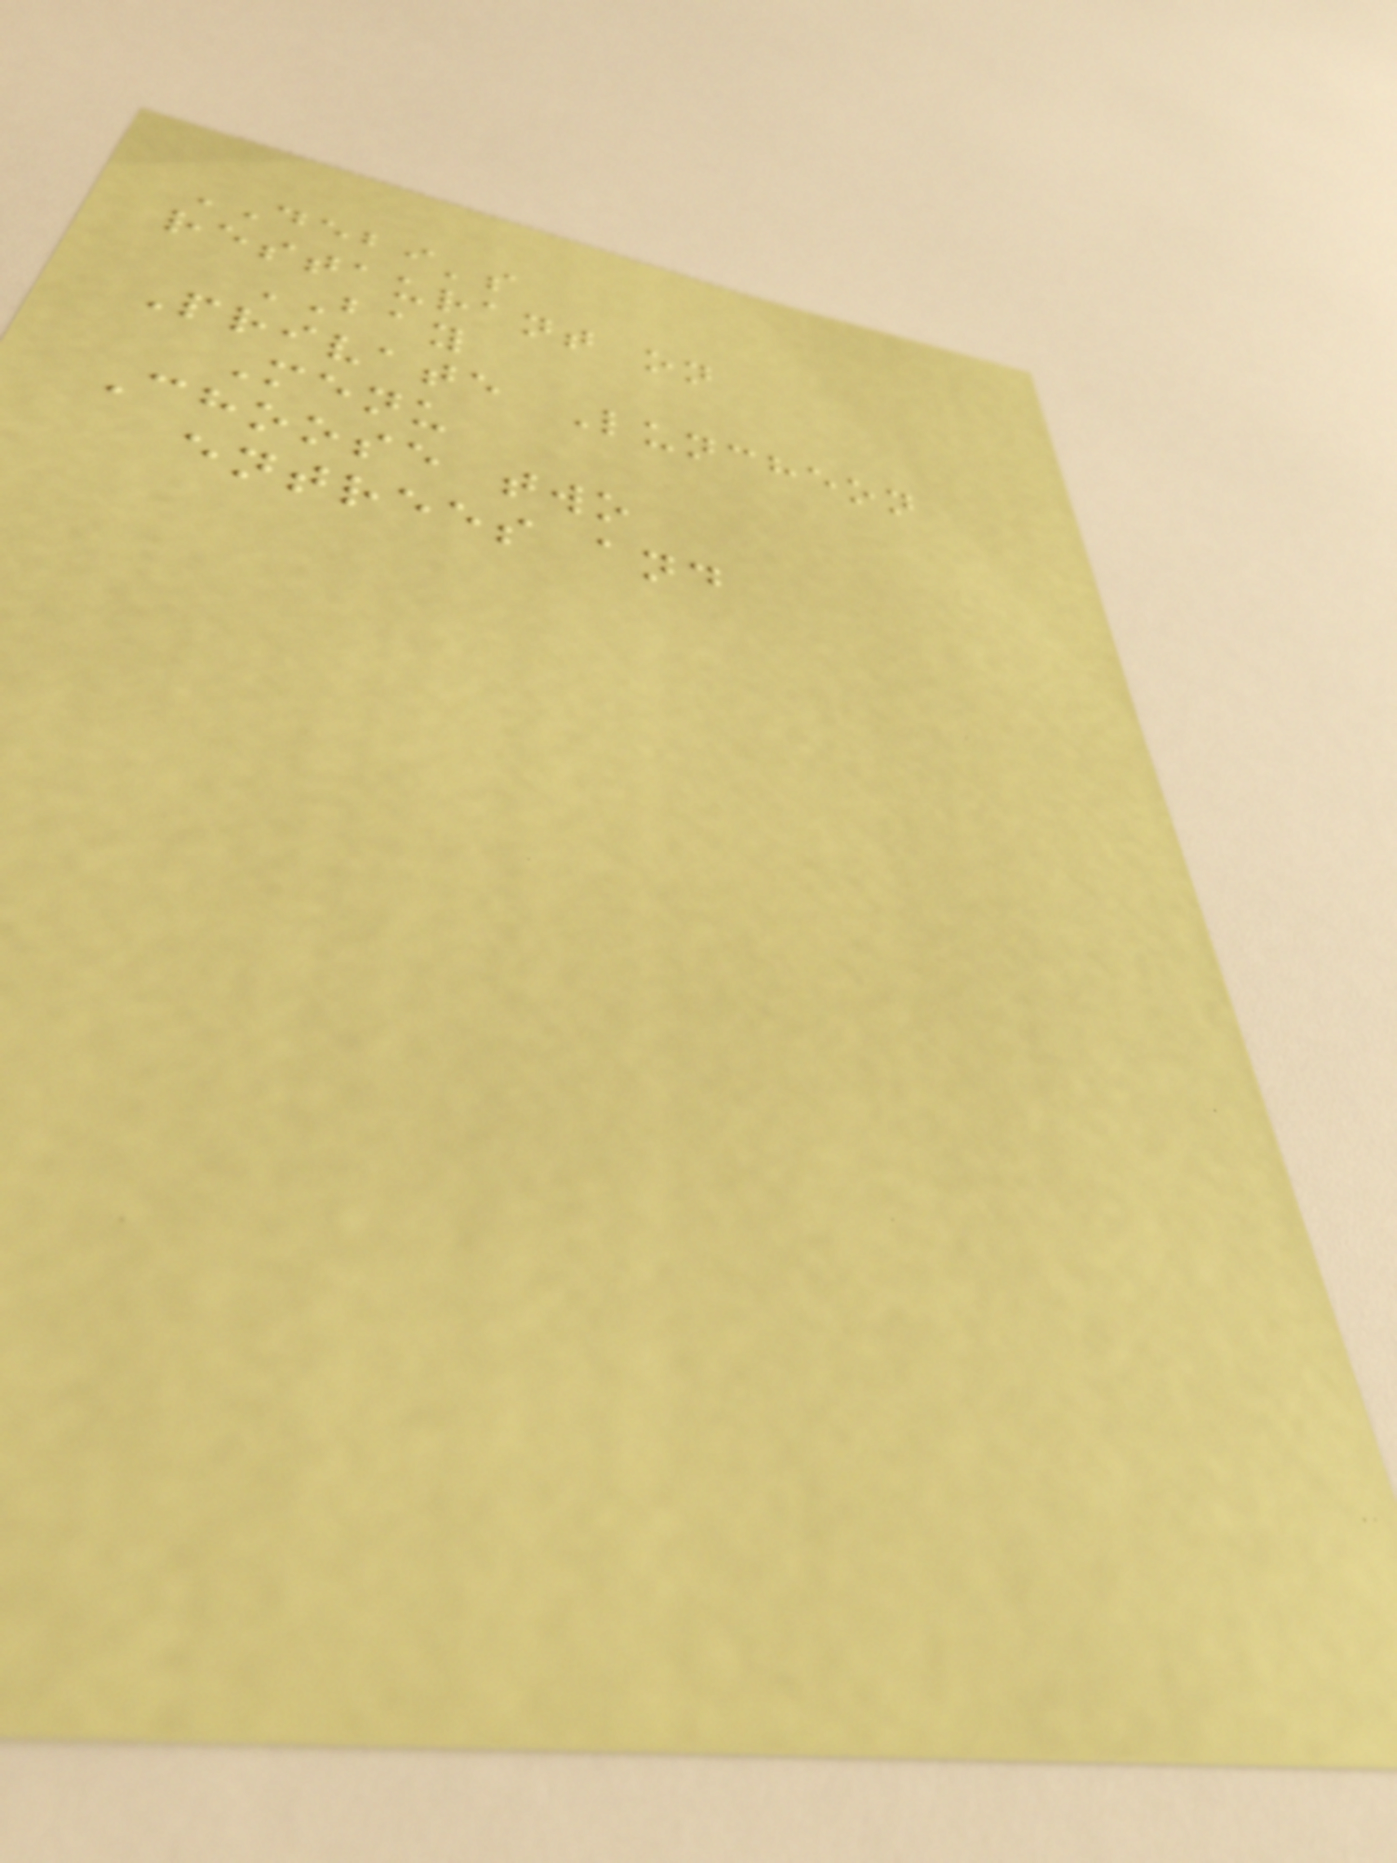DEBI's
restaurant on
BAY
Private Luncheon
Menu
Choose two
entrees and
